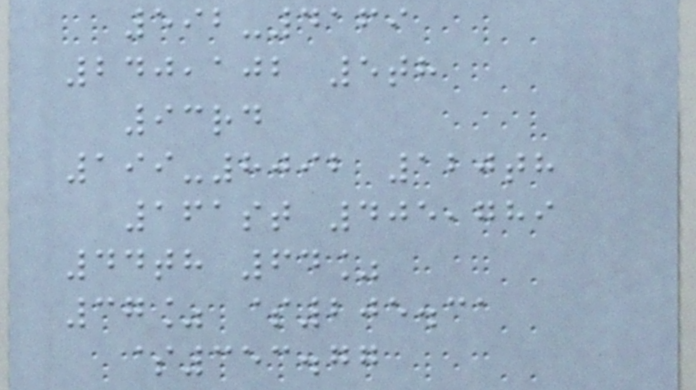592-4169
240,102 5th
93rd
199-8092 120th
161st 405,789
44th 64%
37% $205.31
$353.77
